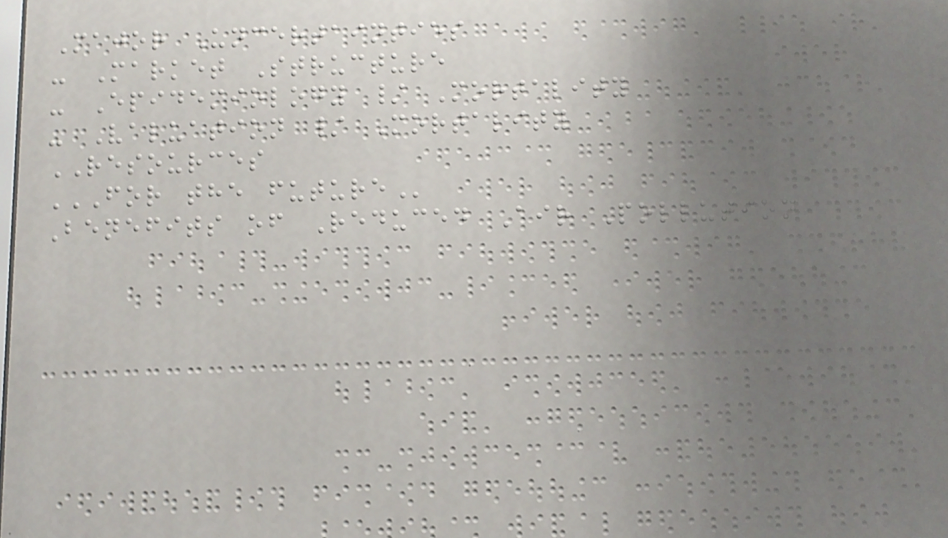Major Uncertainties
- Market Structure
- Epidemiology / Mortality
- Valuation / Mortality
RESOURCES
FOR THE FUTURE
Benefits of Reduced Air Pollution
